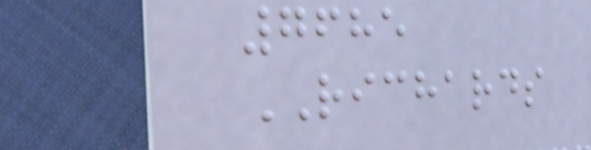7685
RICHARDS
